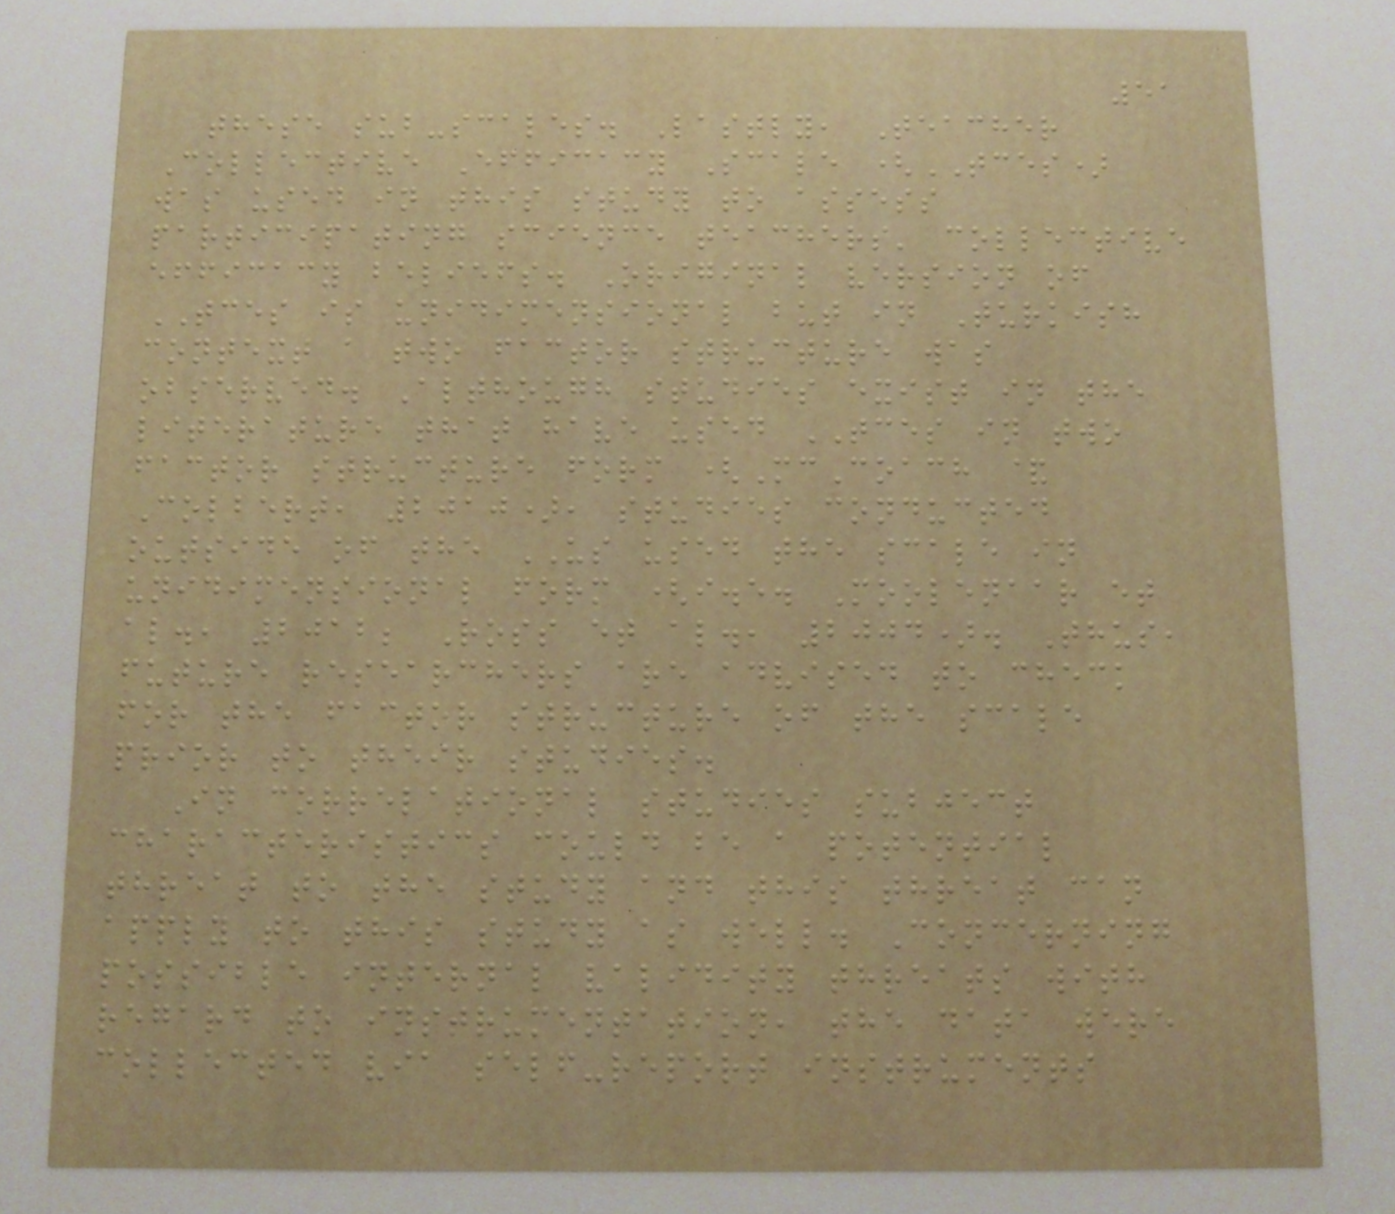51
these sub-scales. Lastly, Teacher
Collective Efficacy Scale (TCES)
was used in this study to assess
participating science teachers' collective
efficacy beliefs. Original version of
TCES is unidimensional but in Turkish
context a two factor structure was
observed. Although studies exist in the
literature that have used TCES in two
factor structure form (McCoach &
Colbert, 2010), studies conducted
outside of the US used the scale in
unidimensional form (i.e. Moolenaar et
al., 2012; Ross et al., 2004). Thus,
future researchers are advised to check
for the factor structure of the scale
prior to their studies.
In correlational studies subject
characteristics could be a potential
threat to the study and this threat can
apply to this study as well. Concerning
possible internal validity threats with
regard to instrumentation, the data were
collected via self-report instruments
